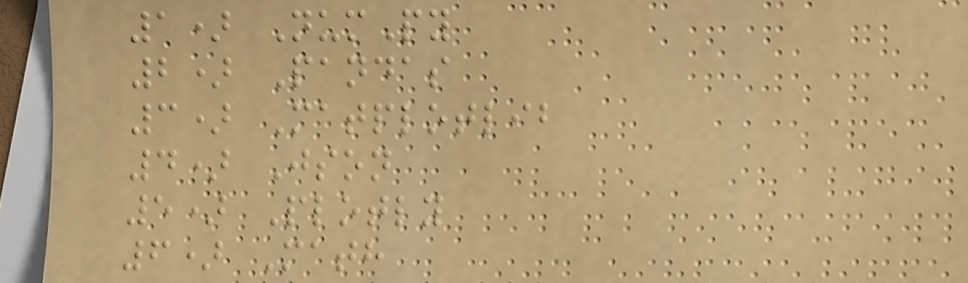1) NumPy
2) Pandas
3) Matplotlib
4) Json
5) Plotly
6) Math
